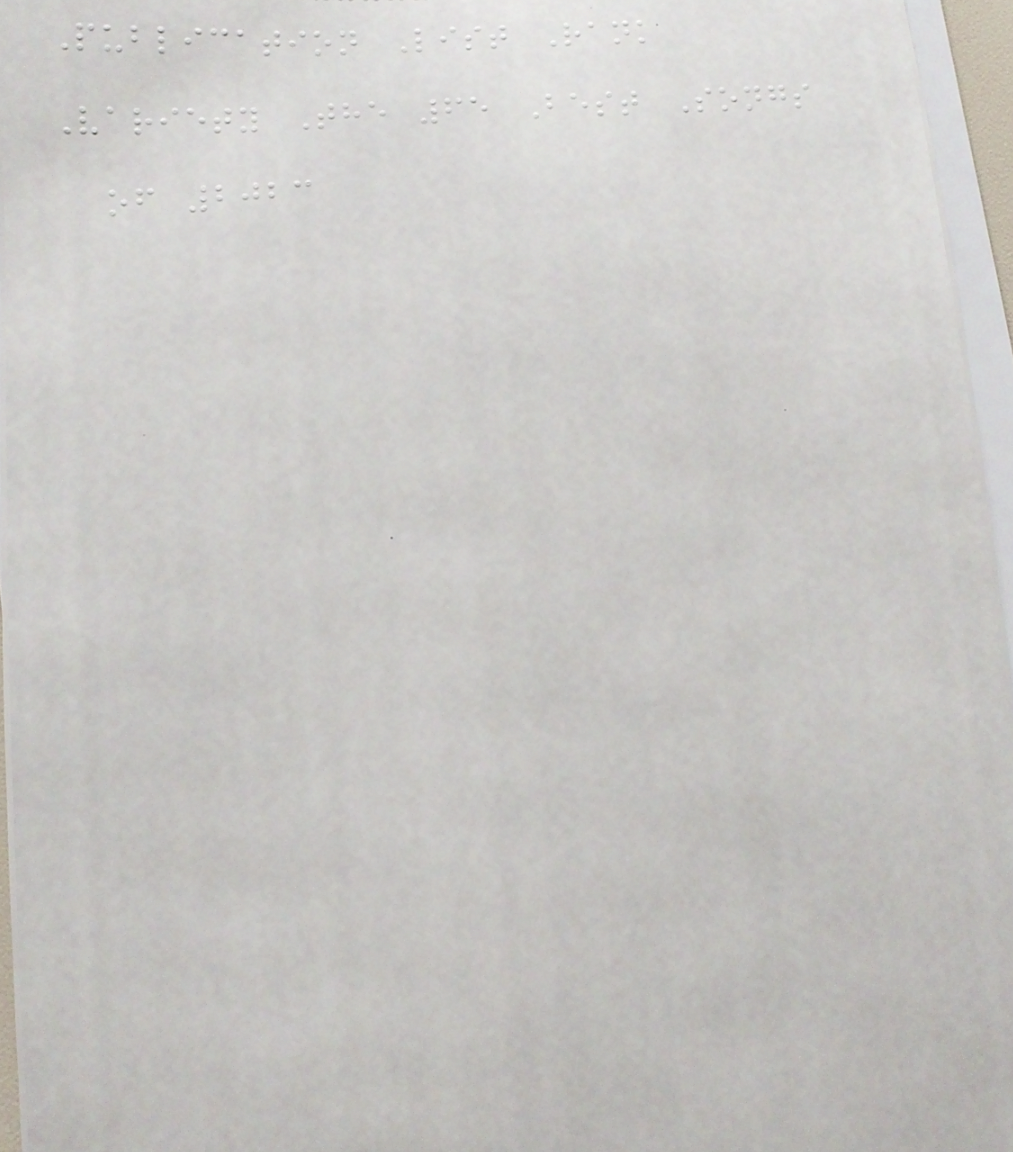Publication List Rank
Variety The 65 Best Songs
of 2023
